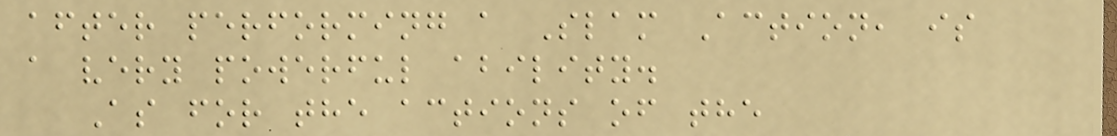after performing a Slam Action, is
a very powerful ability.
As for the actions of the
